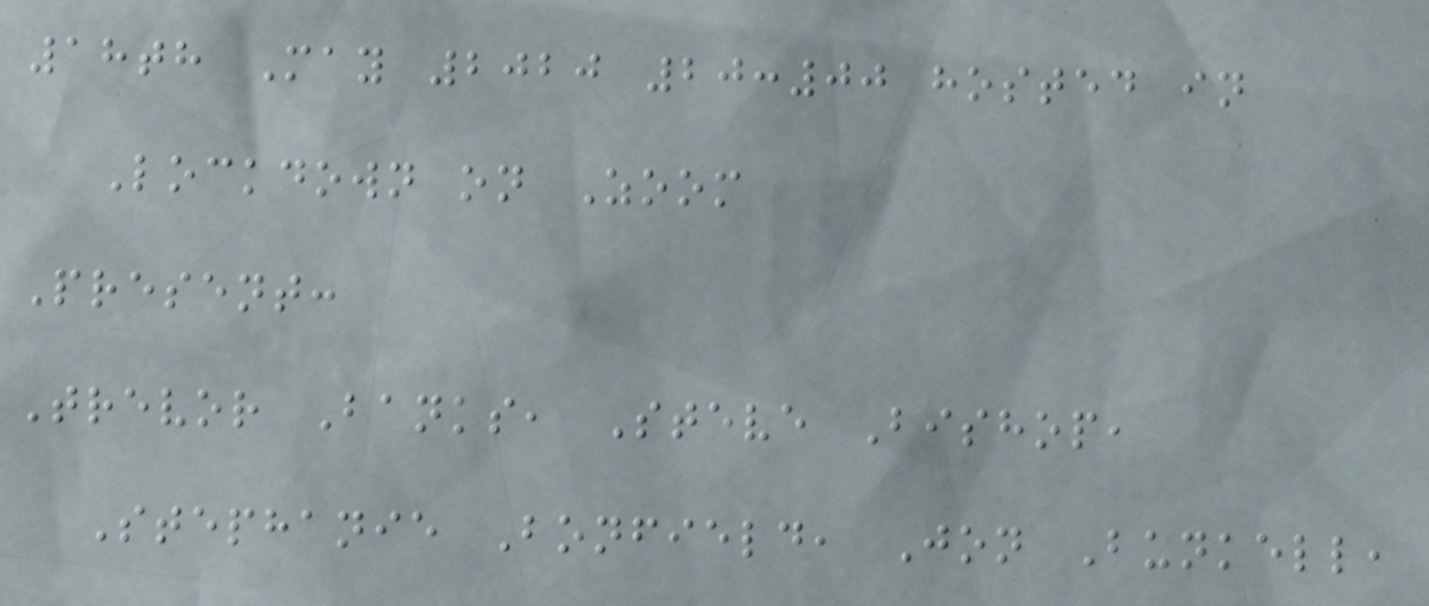18th May 2020 20:00 hosted in
Lockdown on Zoom
Present:
Trevor Banks, Steve Bishop,
Stephanie Bonfield, Jon Bunkell,
